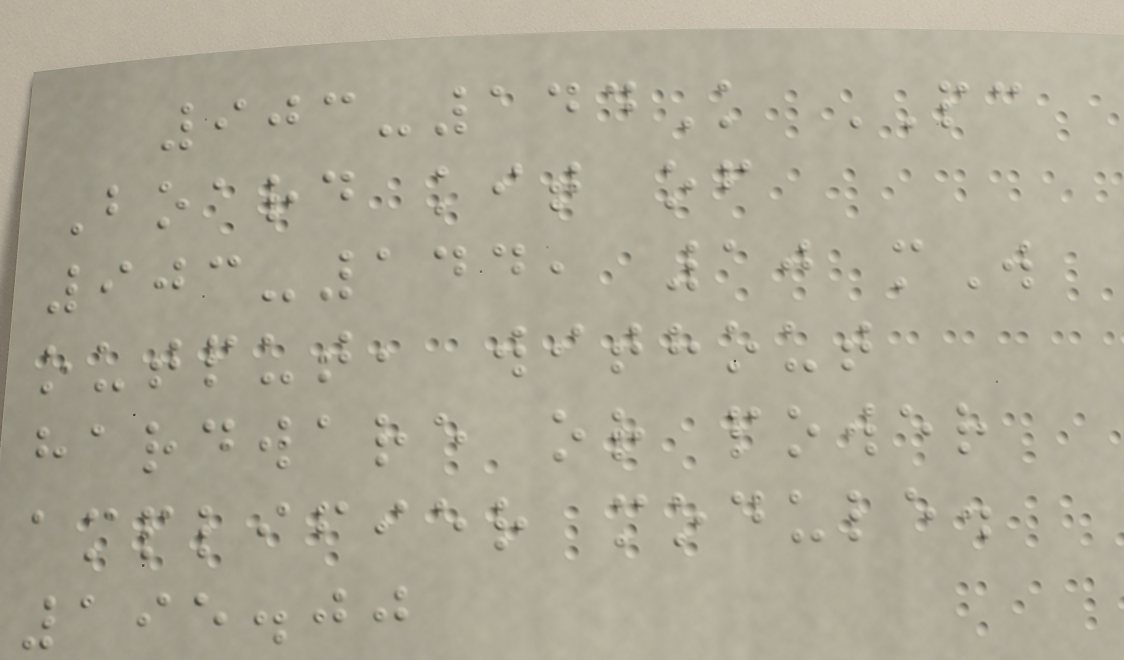903-144K PC
Board kit of
903-144, 10 mW
output, without
hardware or power
amplifier module.
195.00
